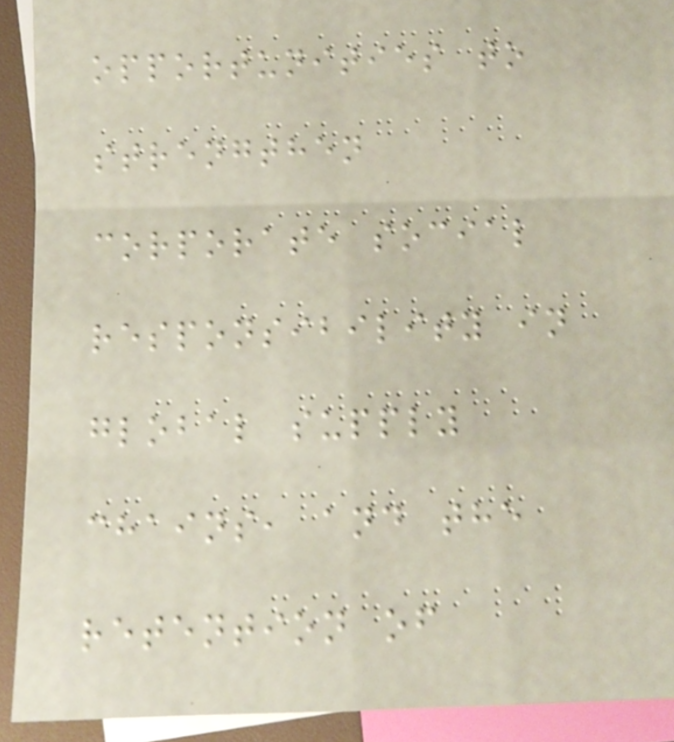opportunities to
strengthen
corporate social
responsibility in
global supply
chains, and the
retention of
